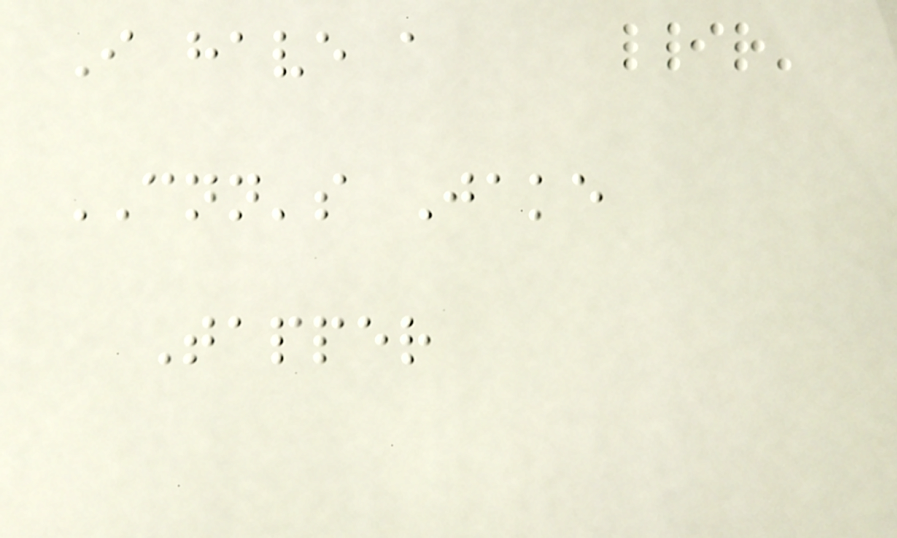I have a
CNN's Jake
Tapper
